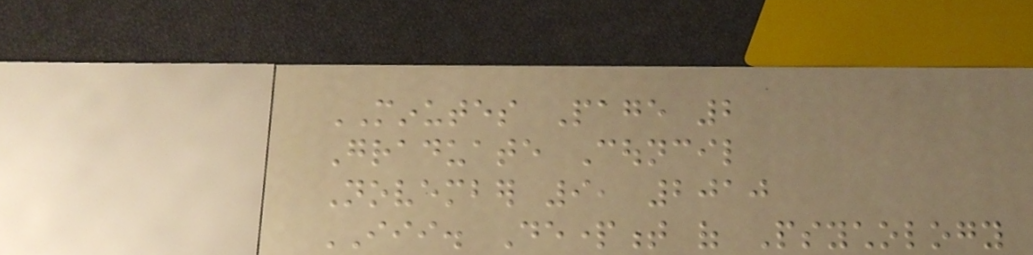MINUTES Page 2
Graduate Council
November 9, 2010
III. Department of Psychology
